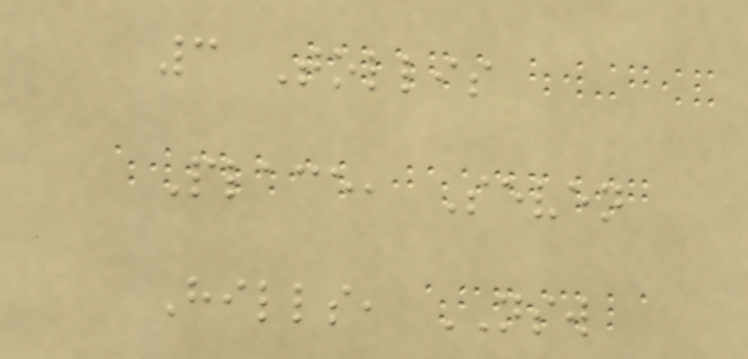3 Tollis
Place, Seven
Hills, NSW
